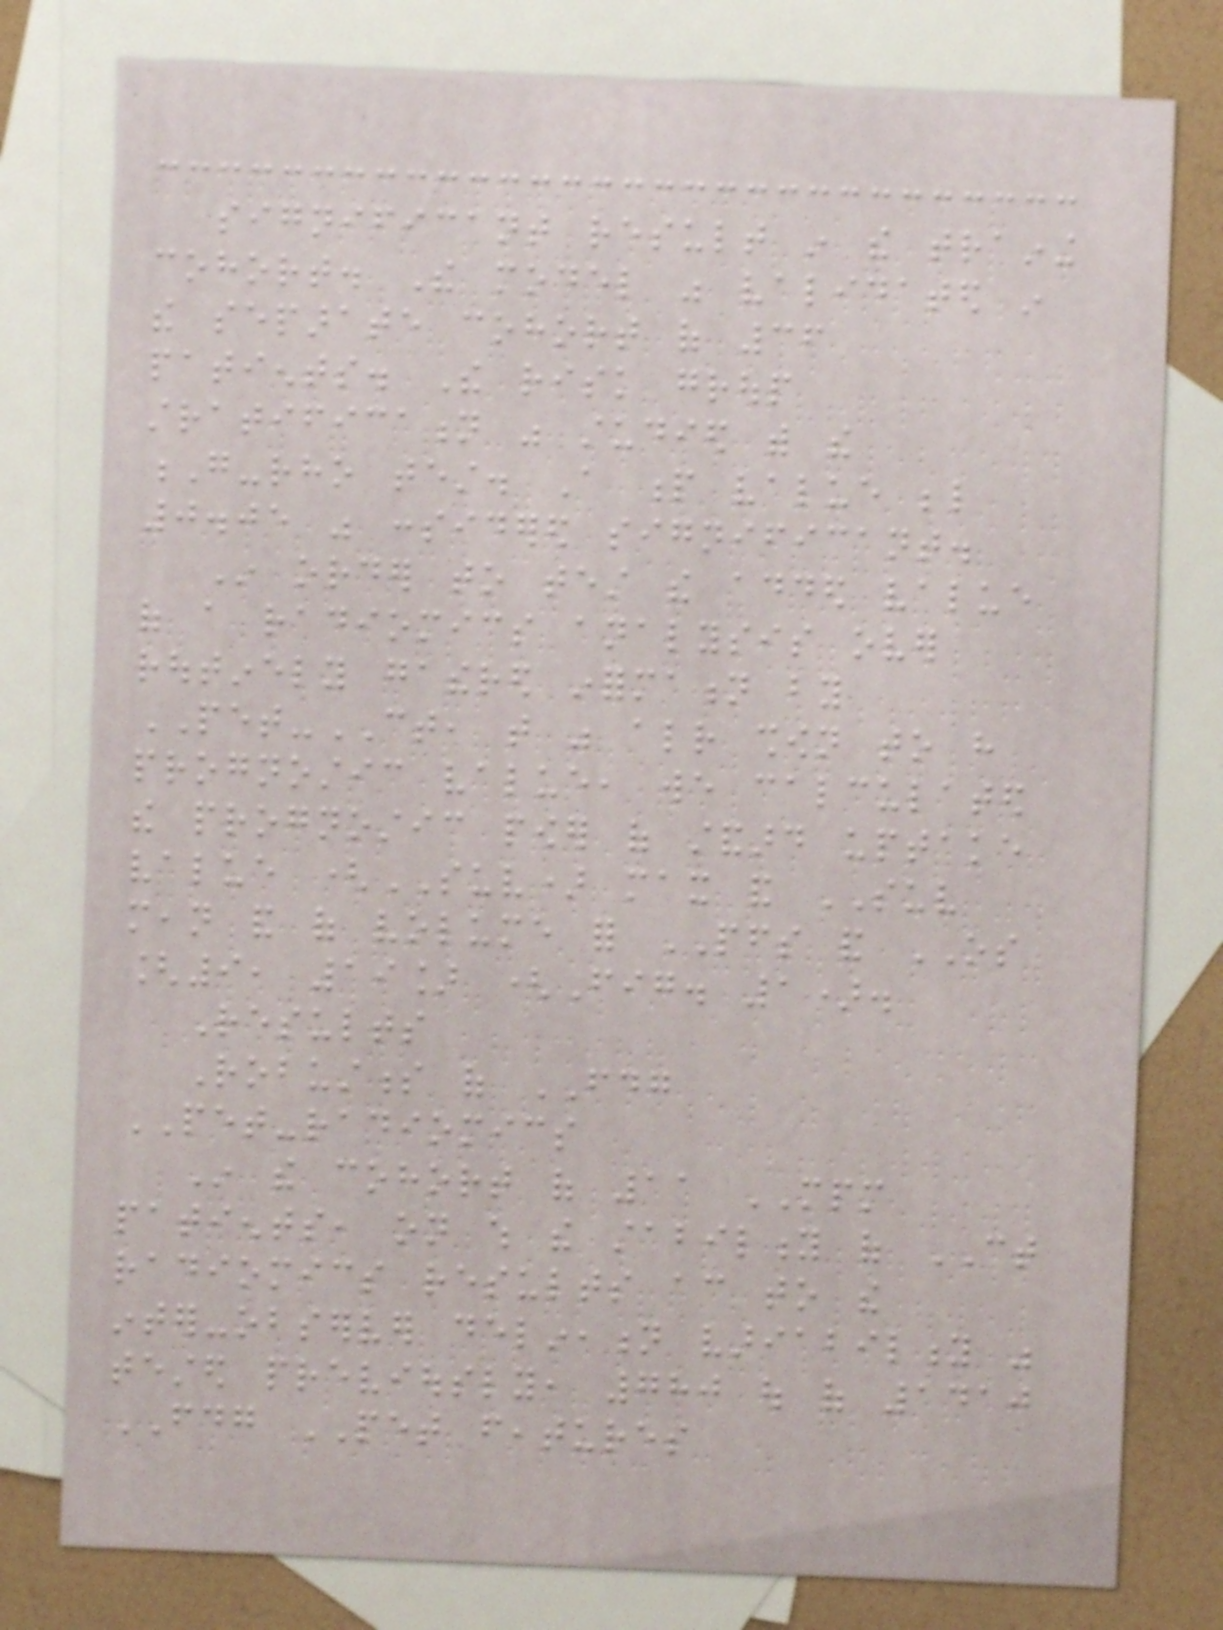significant result in the training
cohort. The model was validated in
the separate cohort of 36
patients. The risk group
stratification was studied with the
G-rho test. A p value below
0.05 was considered significant.
In order to test the added value
of a radiomics analysis over
routinely gathered information by
PET-CT, that was already shown to have
prognostic value, we calculated
the prognostic power of standard uptake
value (SUV) max and SUV
mean and of volume for PFS and OS
[9, 19] (Fig. 1).
Results
Robustness of FDG
PET-radiomics
In the cohort of 11 MPM
patients, on which the stability of CT
radiomics results according to the
inter-observer delineation variability was
tested previously, 780 out of 1410
FDG PET features
